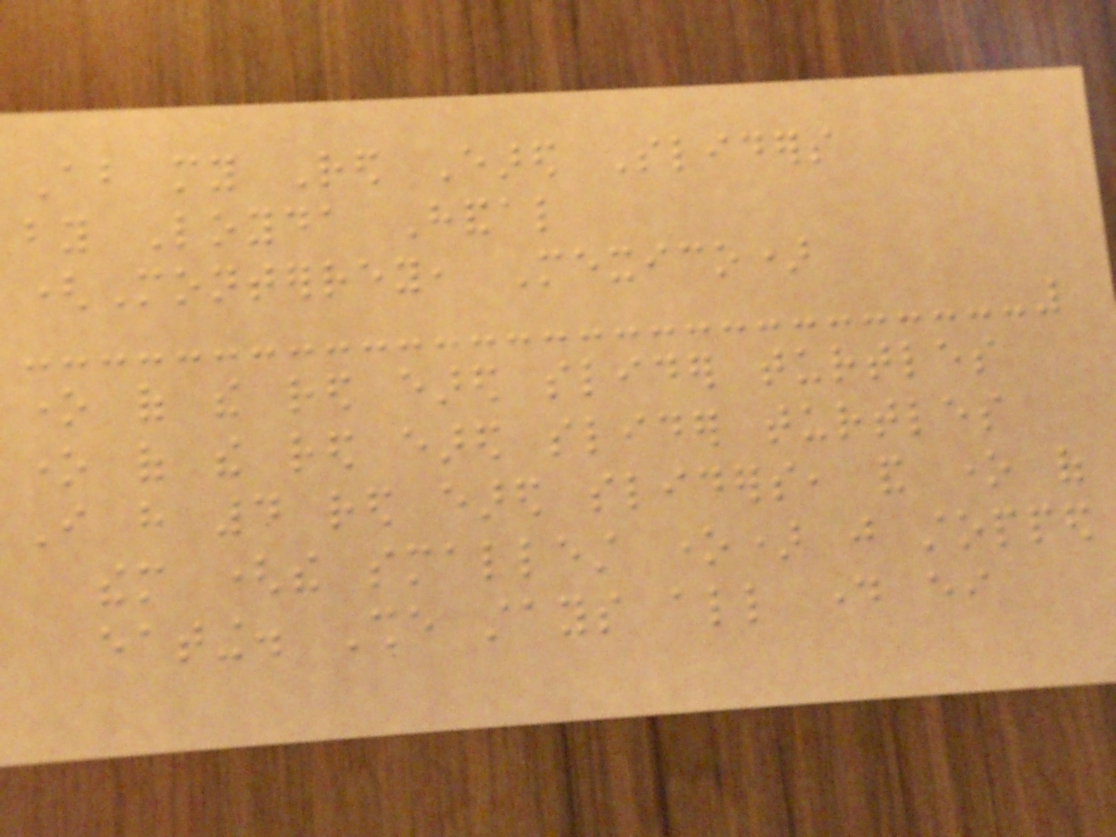About my Red Eared Sliders
by Loyda Handal
(Monterrey, Mexico)
one of the red eared slider turtles
one of the red eared slider turtles
I have 4 red eared sliders, and one of
them (the smallest one) just stopped
eating. She stays all day either
